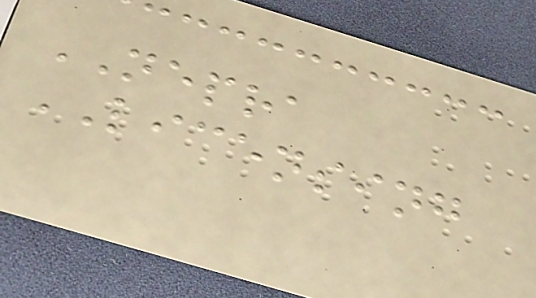NEPRA
LICENSING
